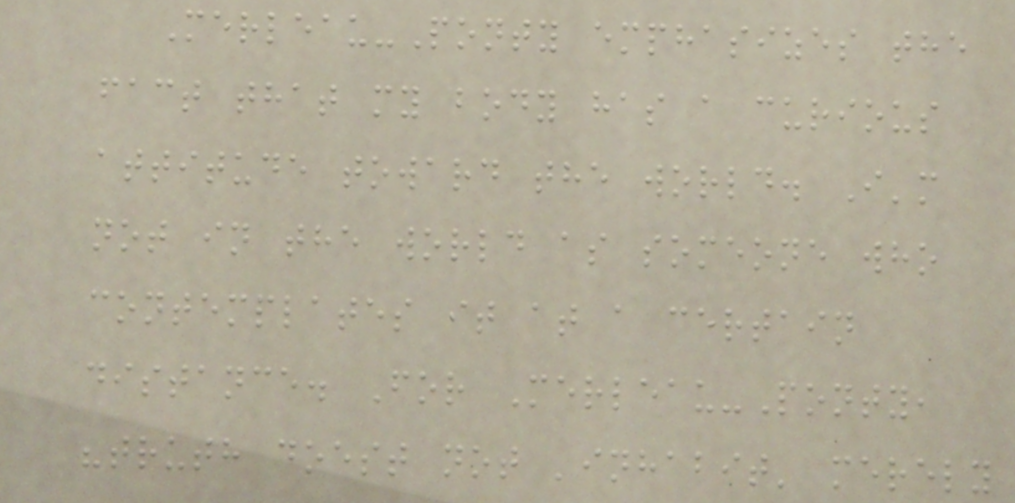Merleau-Ponty emphasizes the
fact that my body has a curious
attitude toward the world. I'm
not in the world as someone who
contemplates it at a certain
distance. For Merleau-Ponty,
"truth doest not 'inhabit' merely
